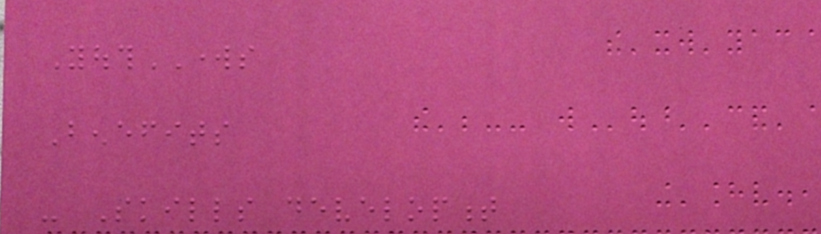YouthWORKS
Benefits
- Skills development
